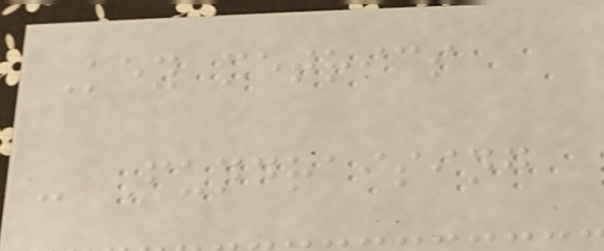Key metrics
- Fundraising
